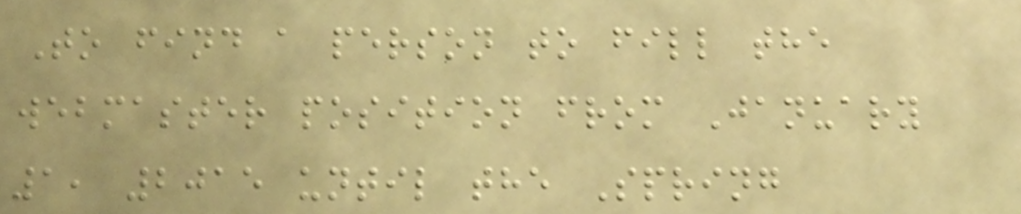To find a person to fill the
webmaster position from January
1, 2015 until the Spring
